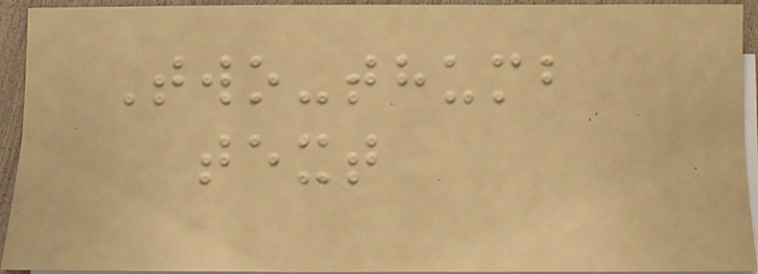Two-thumb
text
